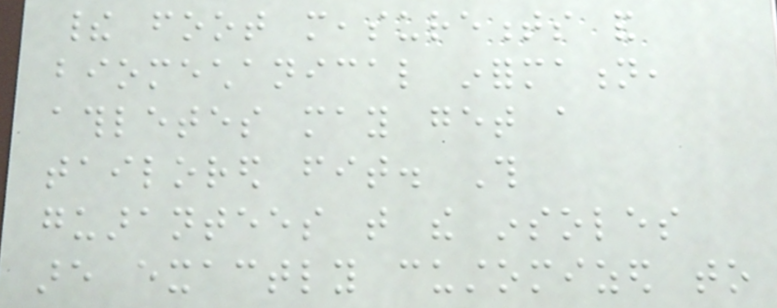their foot measurements and
biomechanical information,
athletes may get a
tailored fit. This
guarantees that the insoles
are exactly customized to
